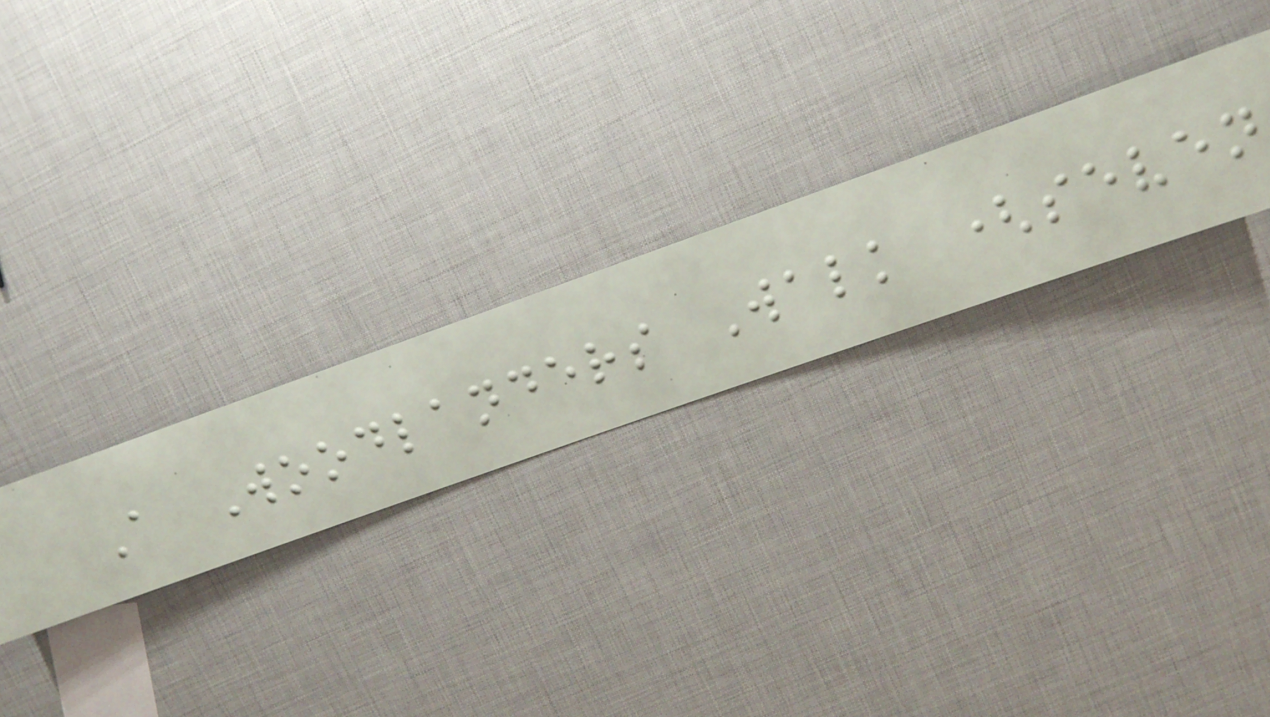A Woodlanders Walk (seven
